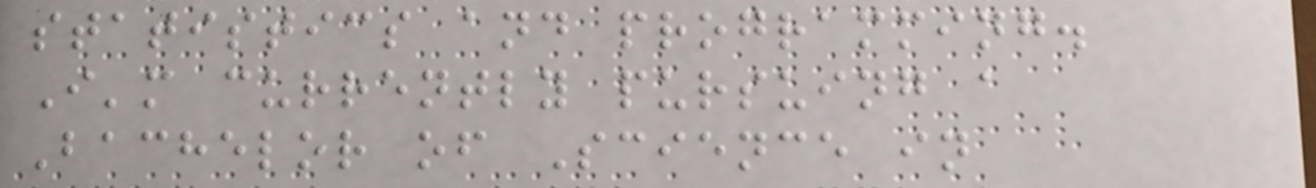statistics and programming.
I'm currently pursuing a
Bachelor of Science in
